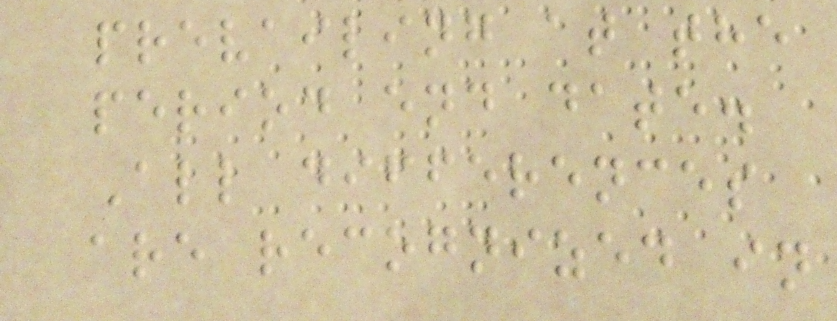prevailing at the
period end date.
All differences
are recognized in
